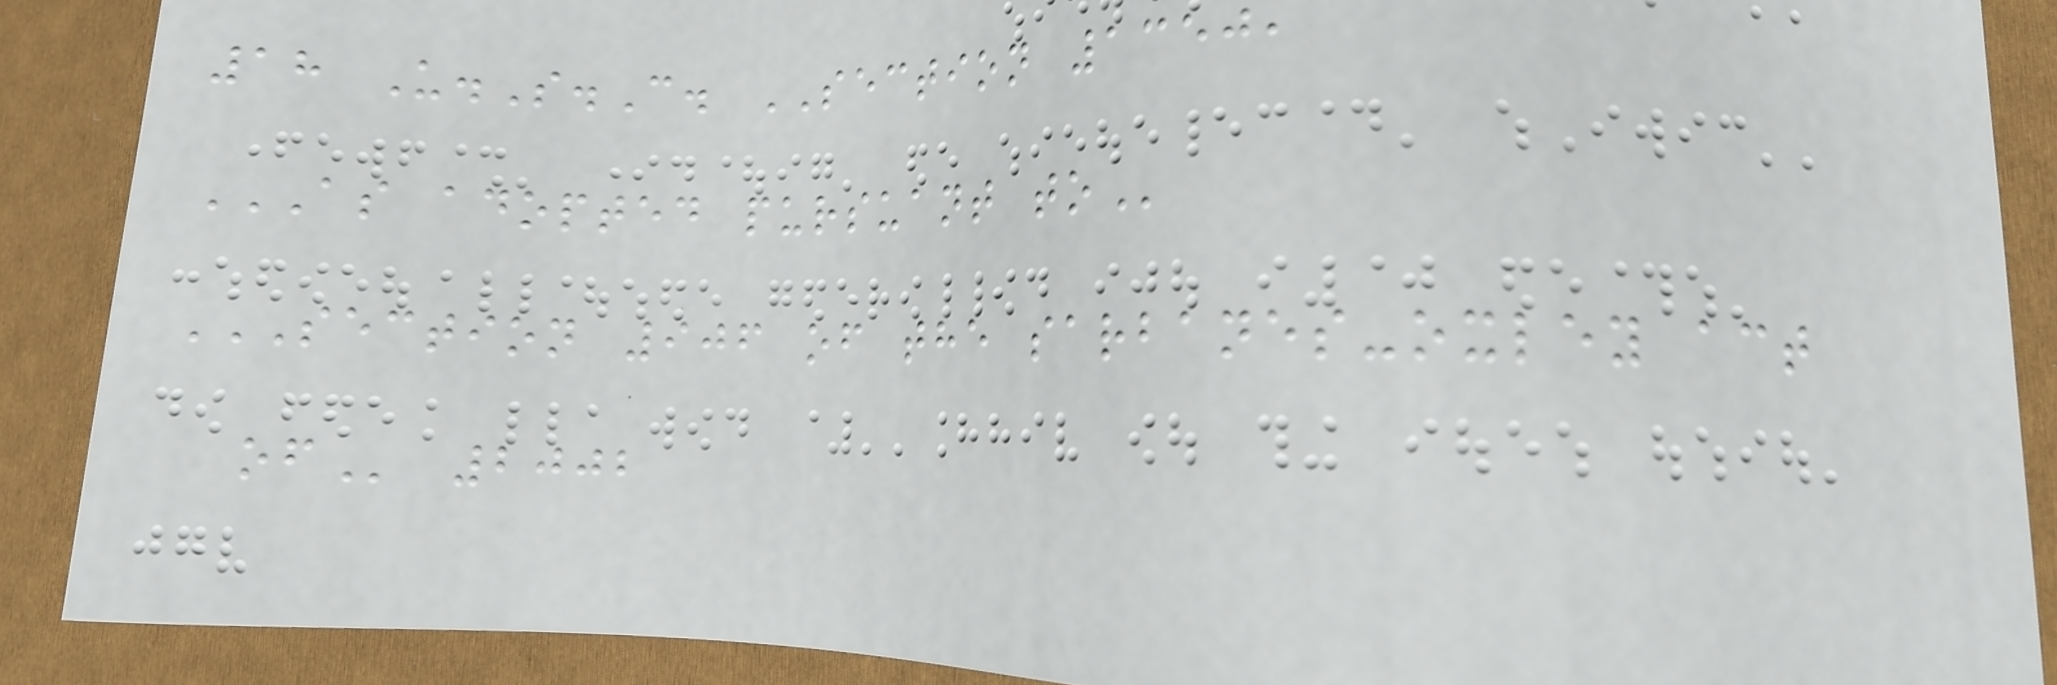18 U.S.C. SECTION 1350,
AS ADOPTED PURSUANT TO
SECTION 906 OF THE SARBANES-OXLEY ACT
OF 2002
